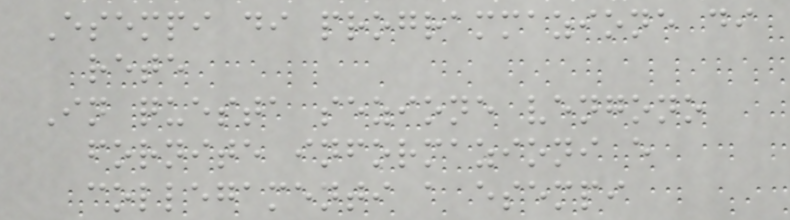Esempi di programmazione di
rete
In questa sezione vengono
fornite informazioni e
collegamenti a esempi
